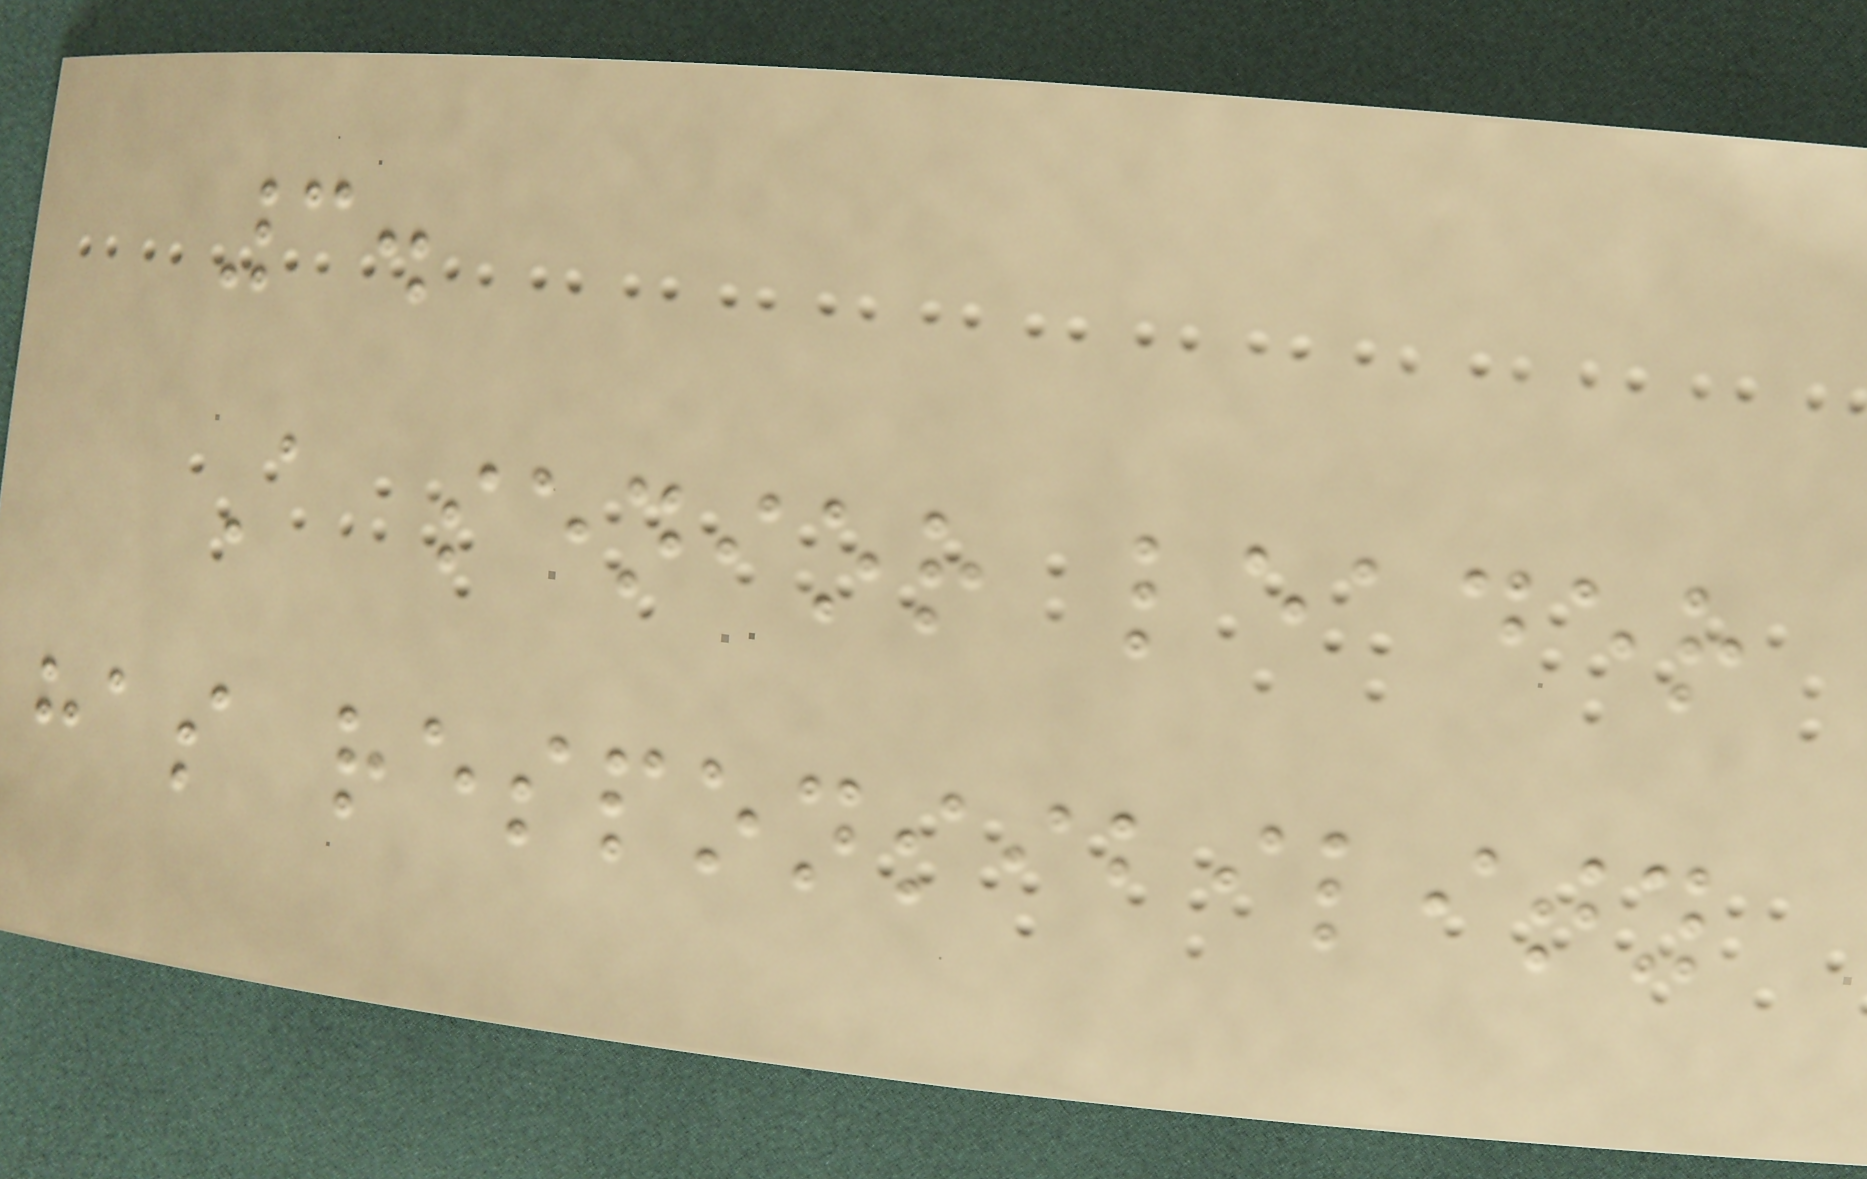3.
A senior leader
has responsibility
